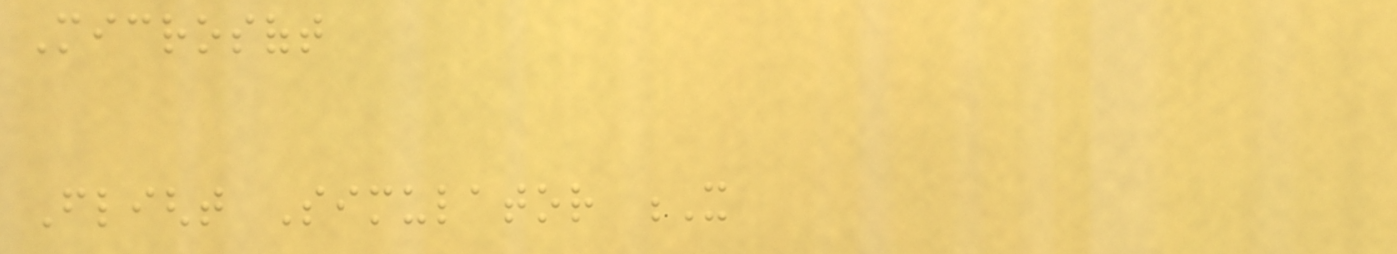Microsoft
Flight Simulator X
